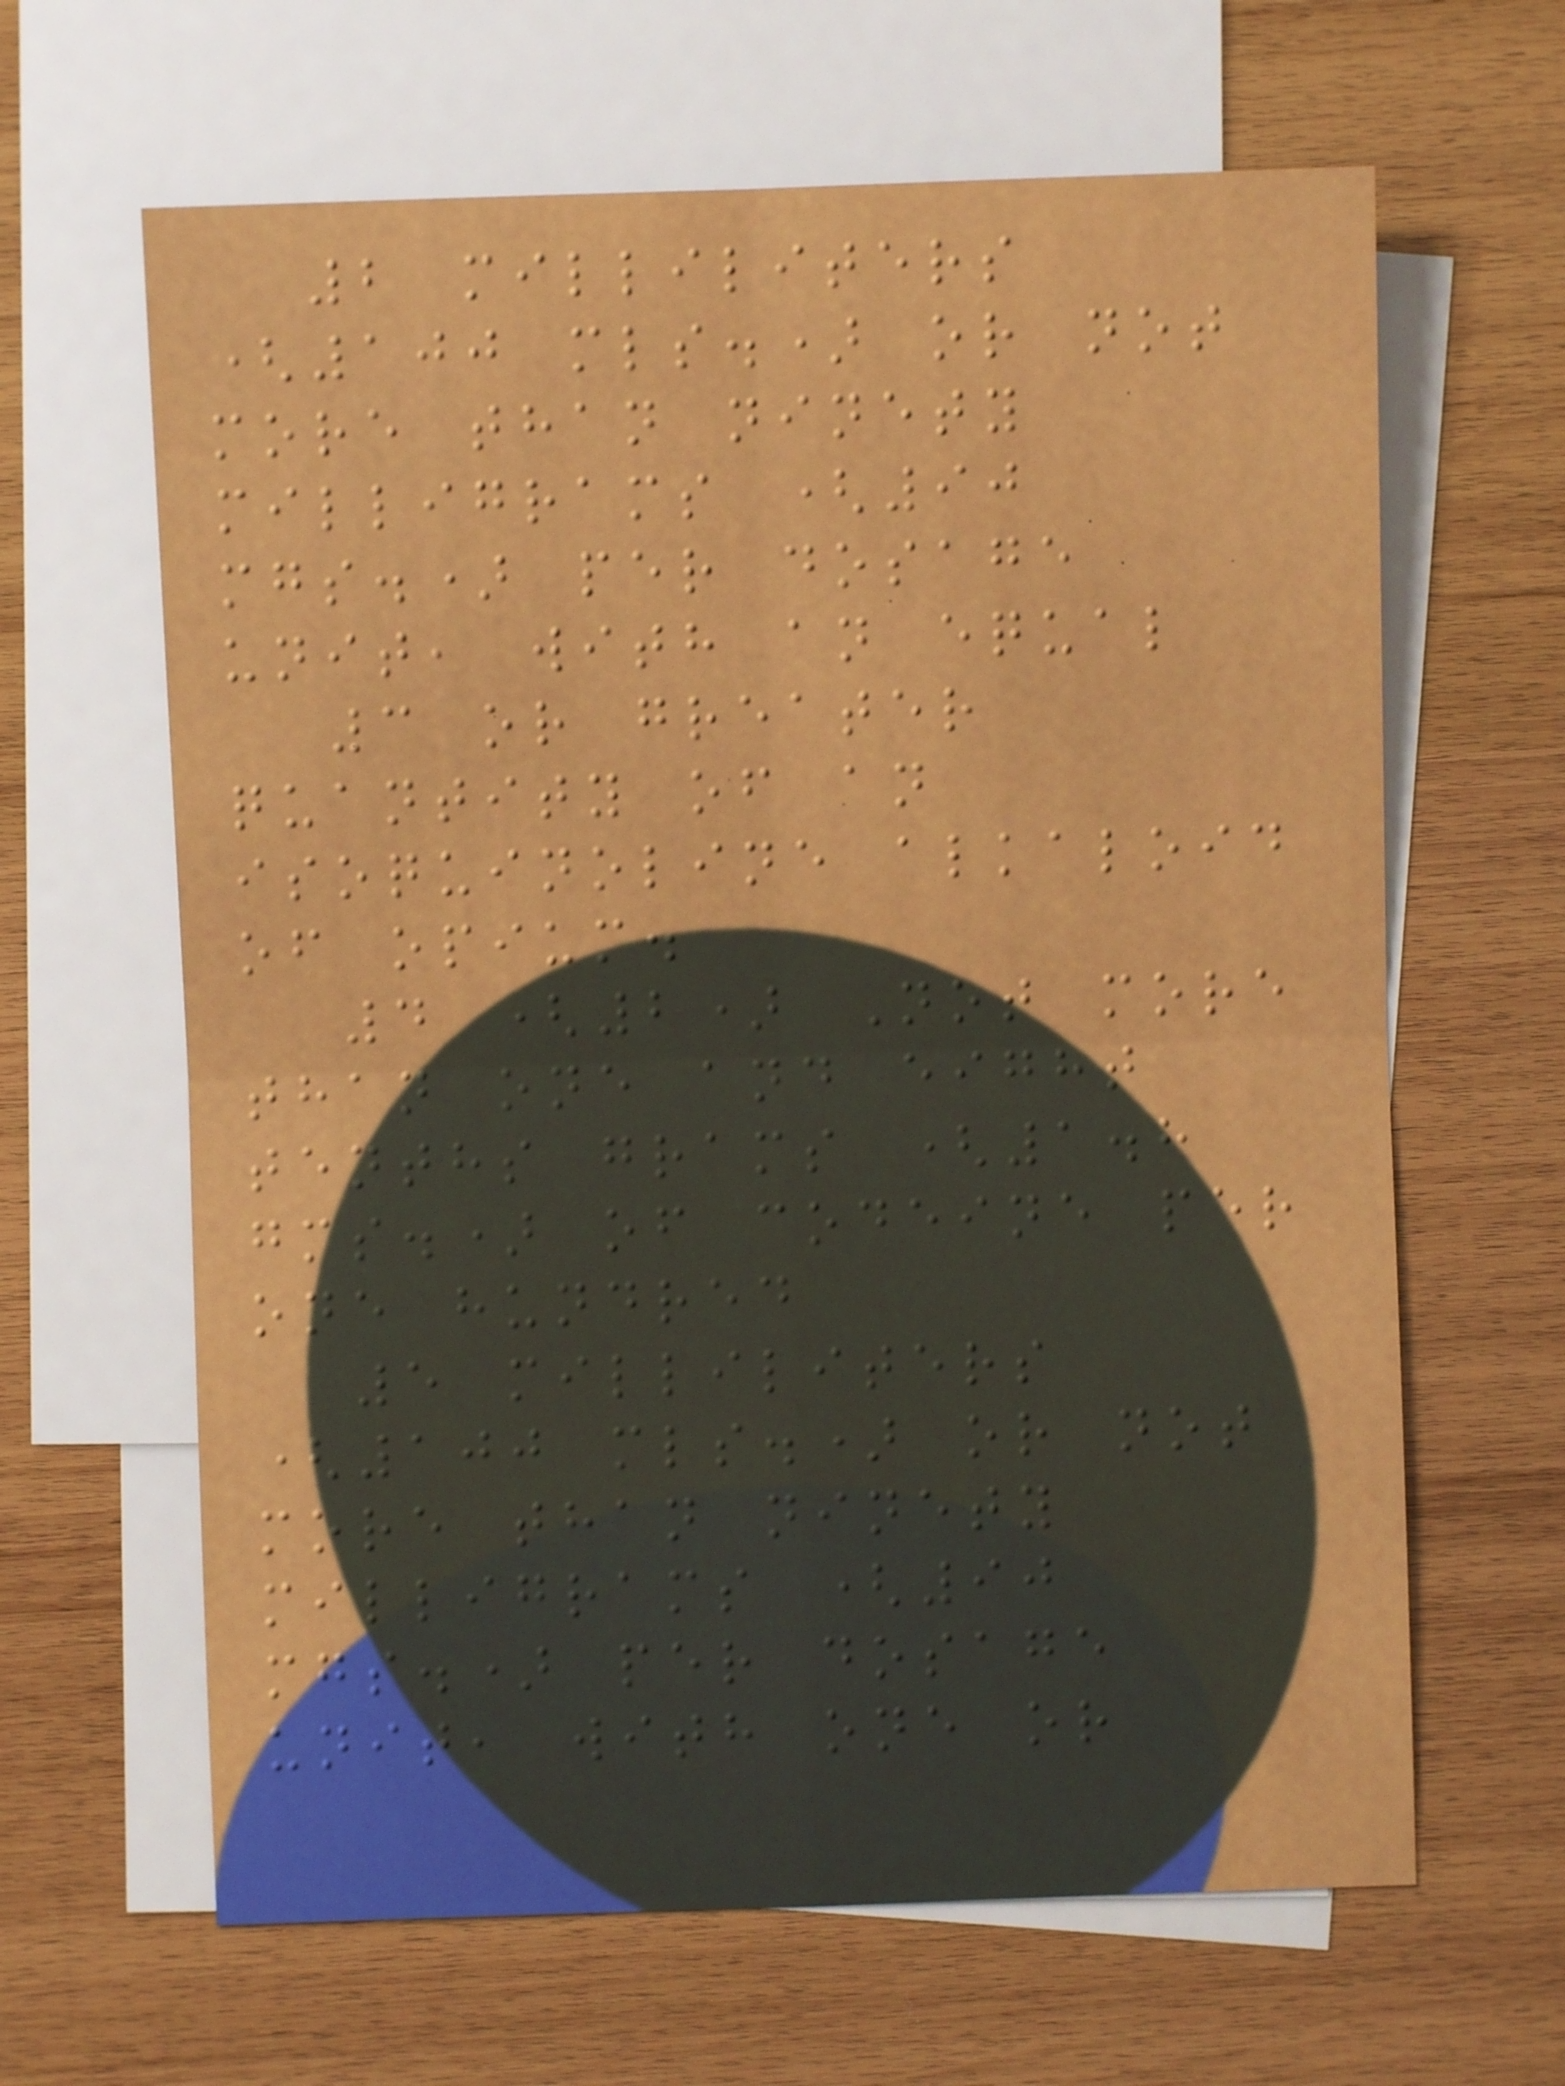2 milliliters
(100 mls.) or not
more than ninety
milligrams (90
mgs.) per dosage
unit, with an equal
3 or greater
quantity of an
isoquinoline alkaloid
of opium.
4 (2) Not more
than one and eight
tenths grams (1.8
gms.) of codeine per
one hundred
5 milliliters
(100 mls.) or not
more than ninety
milligrams (90
mgs.) per dosage
unit, with one or
